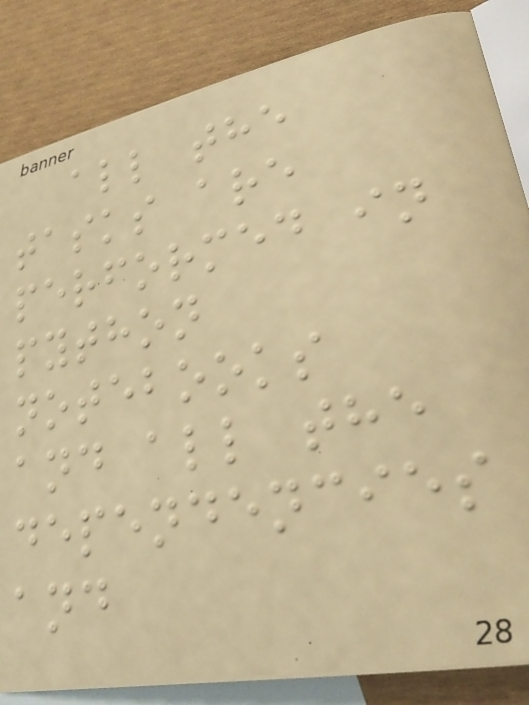all the
tasks are
performed in
python
notebooks
and all the
dependencies
and
